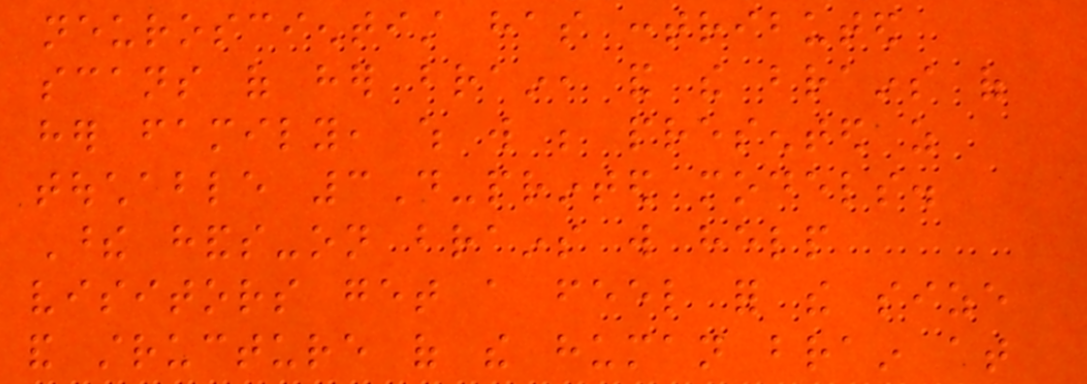neuroscientist has contributed
scans of her brain, and the brains of
her family, which will be presented as
touchable 3D-printed models.
These hands-on brains will help
visitors get a feel for the size
and structure of the human brain at
